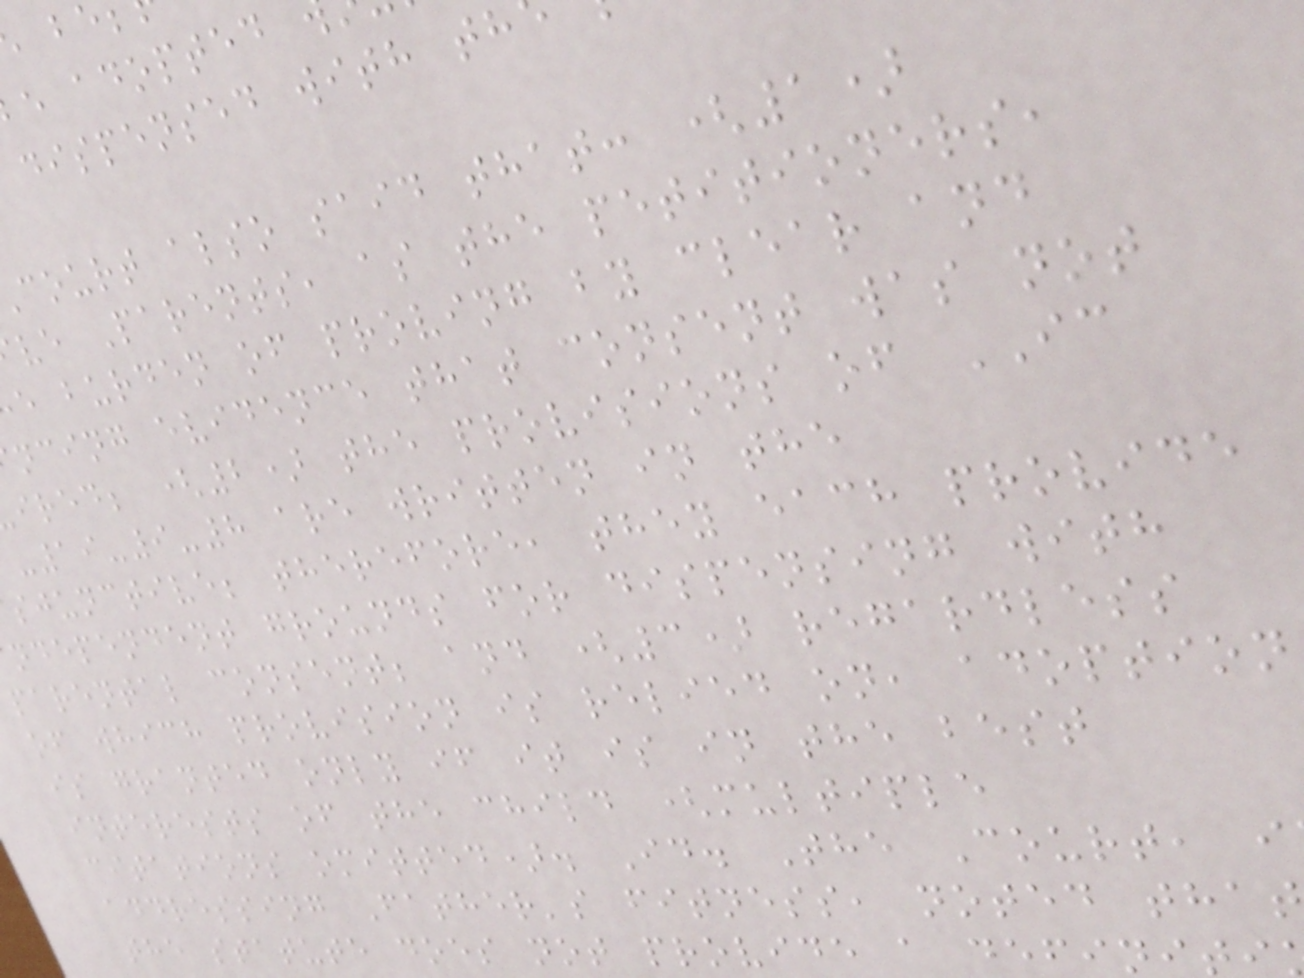dispensed with th
court also said that: (1)
ve Parents, as the petitioners,
e burden of proving by clear and
ncing evidence that consent was not
ired; (2) the provisions of IC
-19-9-8 are written in the
sjunctive; therefore, they each provide
ndependent grounds for dispensing with
parental consent; and (3) regardless
of which provision is relied on, adoption
is granted only if it is in the best
interests of the child (multiple
citations omitted). Id. The Court, i
addressing Father's fitness, noted tha
the statute does not provide a definit
